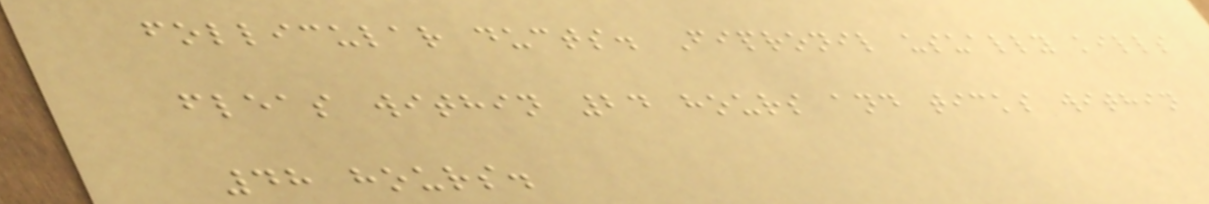follicular ducts. Fipronil usually kills
fleas within 24 hours and ticks within
48 hours.
